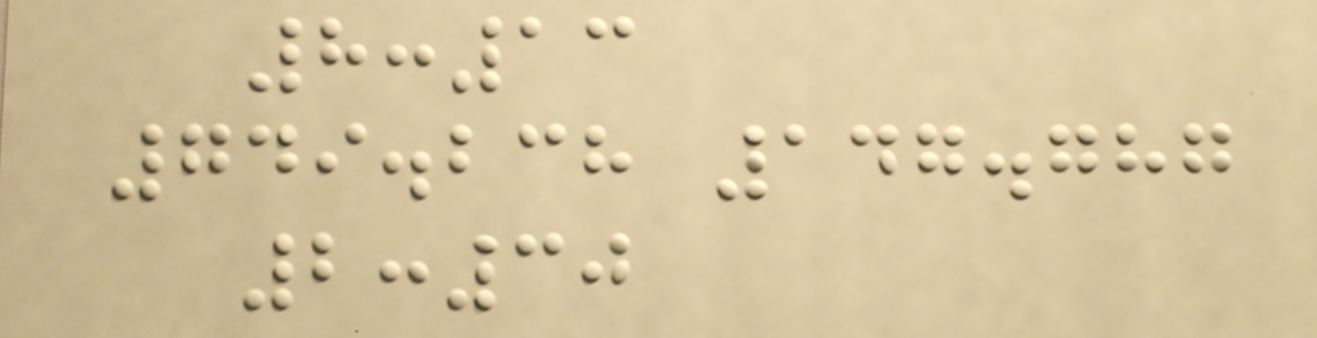8:13
749.238 147.787
2:30
